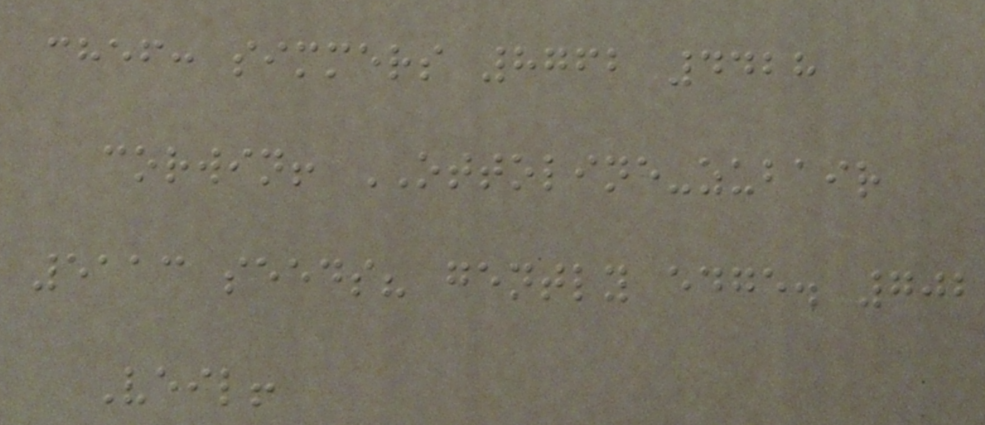chef: simmers 8762 4428
corwin! OTTOLINE-zubair
5113 seeds? gently edge. 702
Veil!
